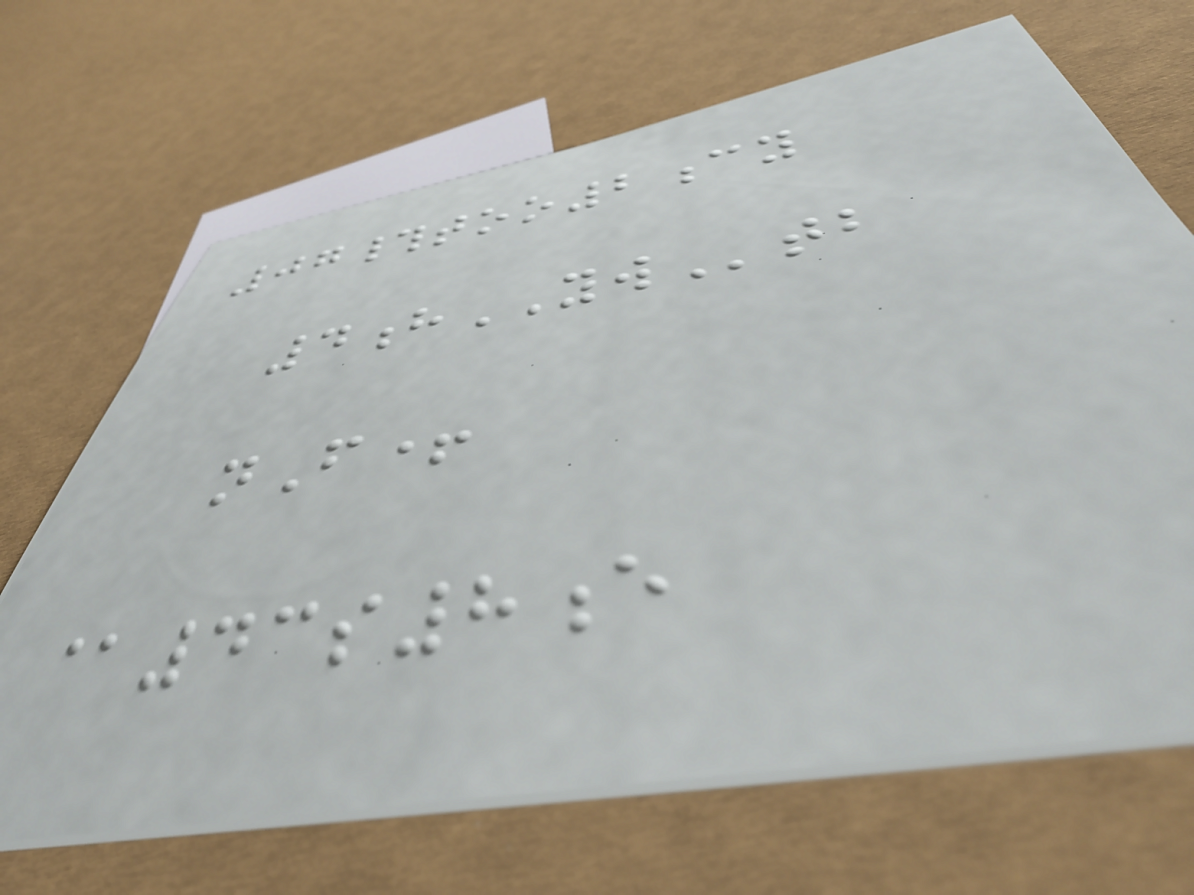07#too2cy
4hYWtb
nF+
@43s8e
